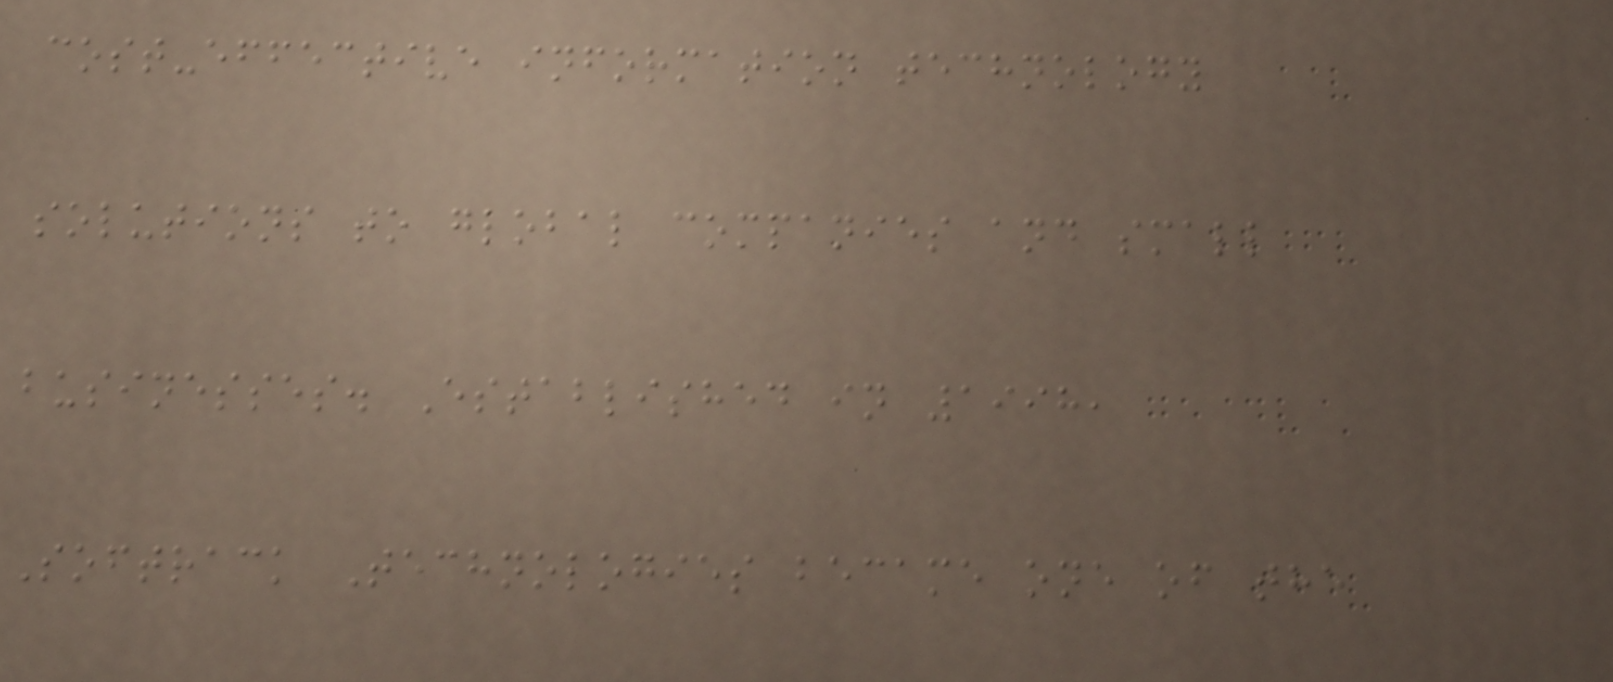cost-effective information technology
solutions to global companies and small
businesses. Established in 1998,
Softrack Technologies became one of the
